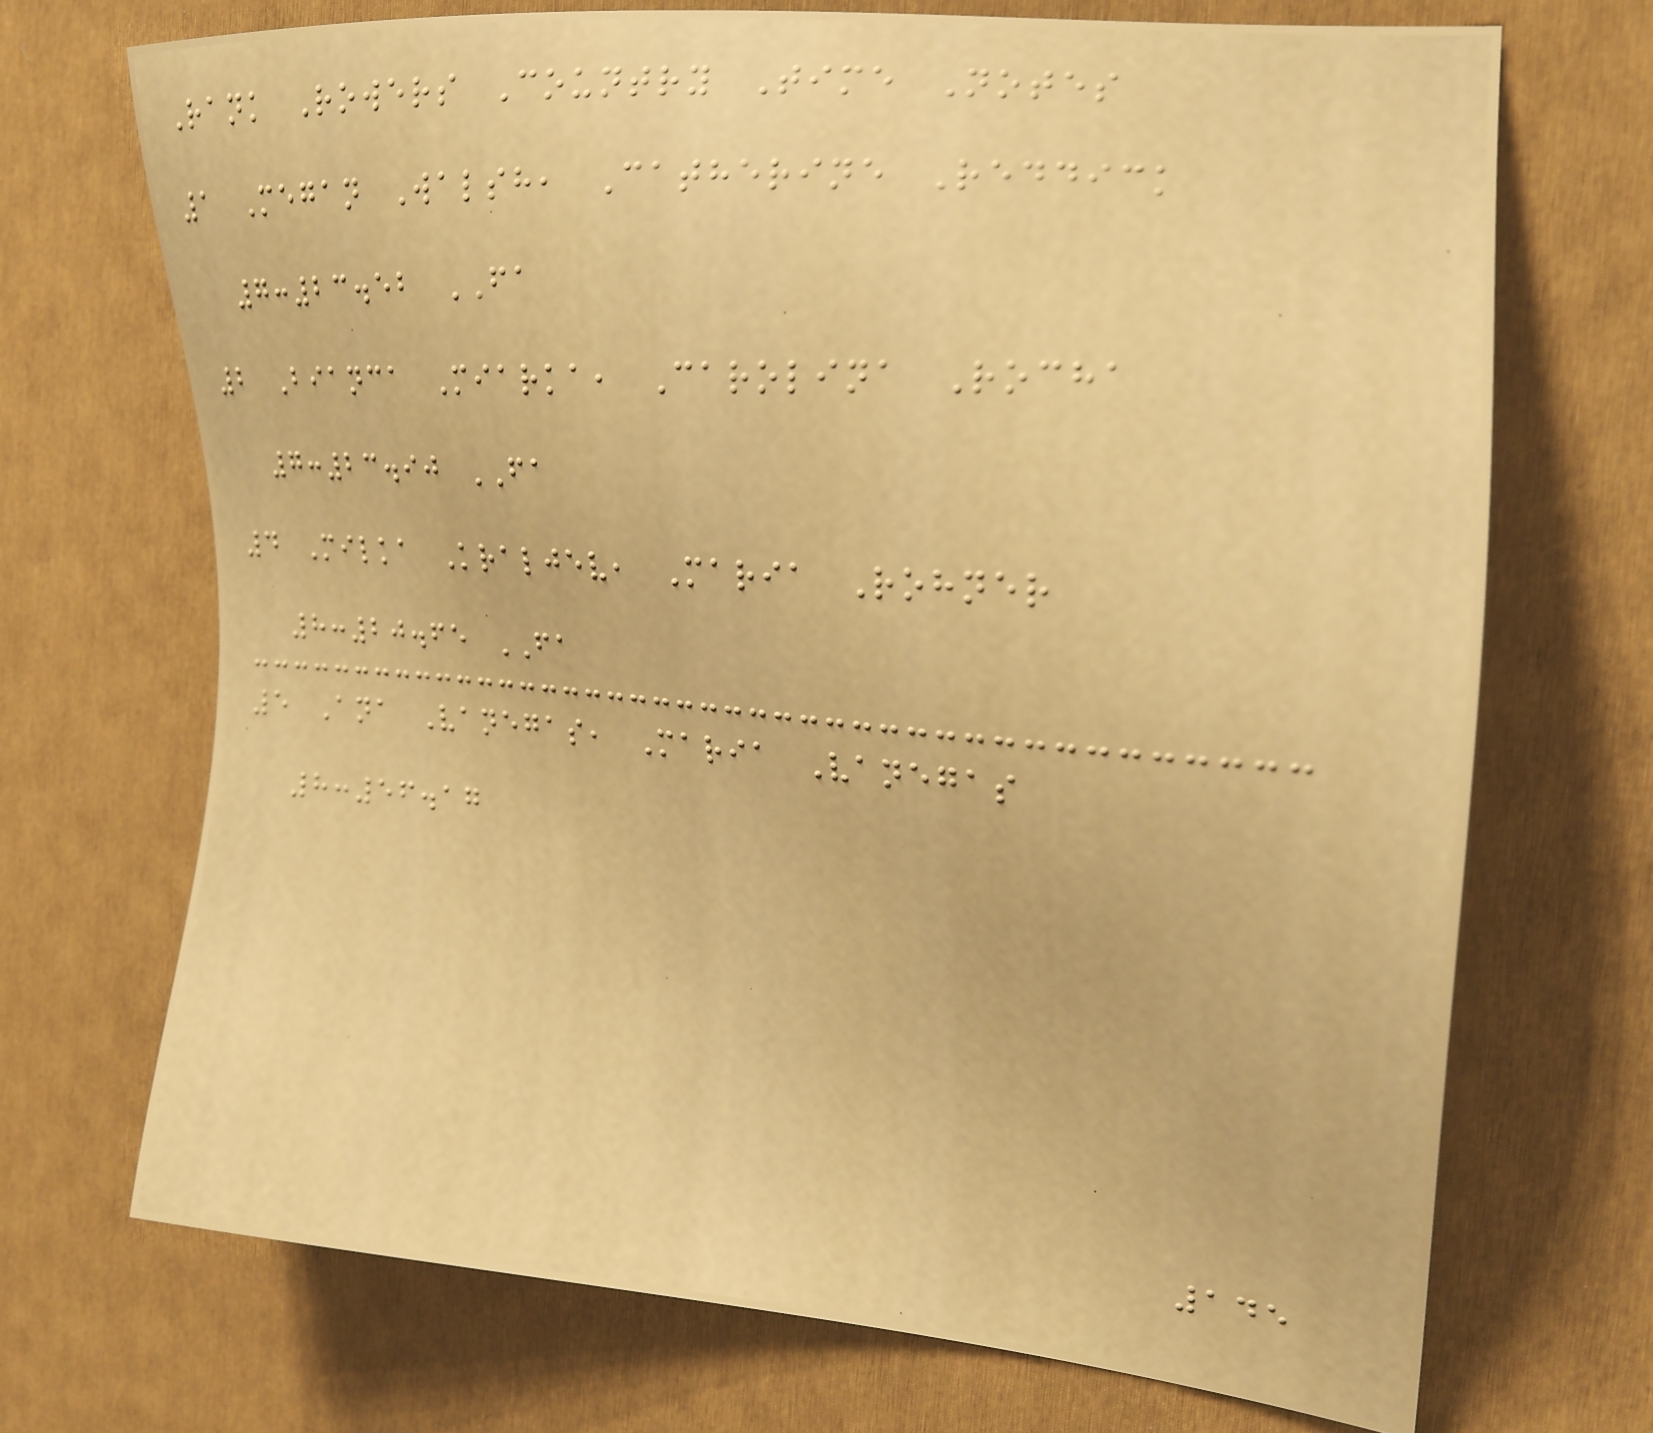Rank Rowers Country Time Notes
1 Megan Walsh, Catherine Reddick
7:23.52 FA
2 Bianca Miarka, Carolina Rocha
7:23.90 FA
4 Milka Kraljev, Maria Rohner
8:20.65 FA
5 Ana Vanegas, Maria Vanegas
8:56.17
145
